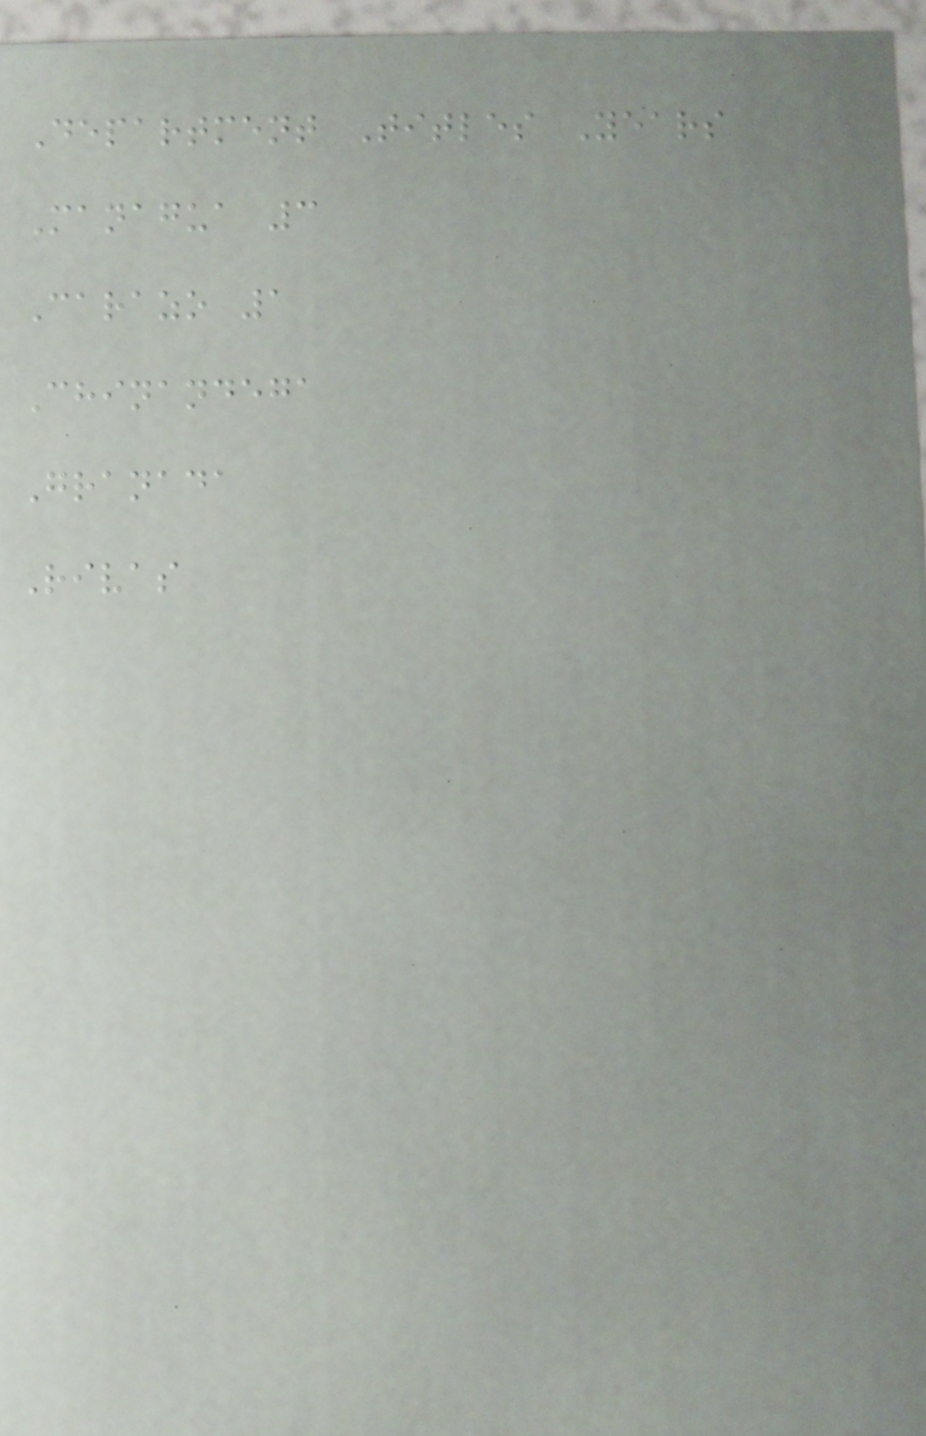Department Titles Years
Managua 3
Carazo 1
Chinandega
Granada
Rivas
